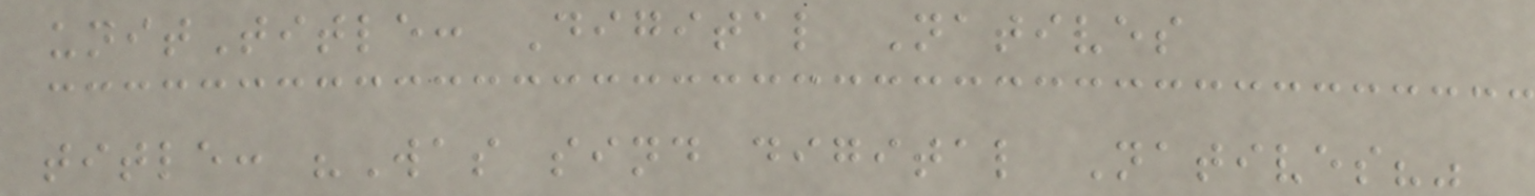unitTitle: Digital Natives
title: "Was sind digital Natives?"
